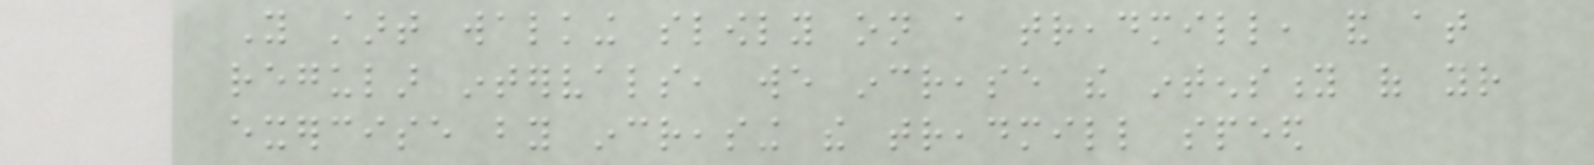You start walking slowly on a treadmill, and at
regular intervals, we increase the intensity of your
exercise by increasing the treadmill speed
